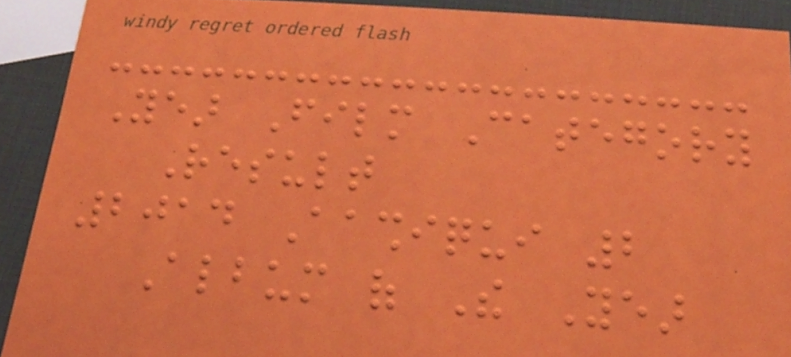Year Film Category
Result
2014 Aashiqui 2
Album of The Year
